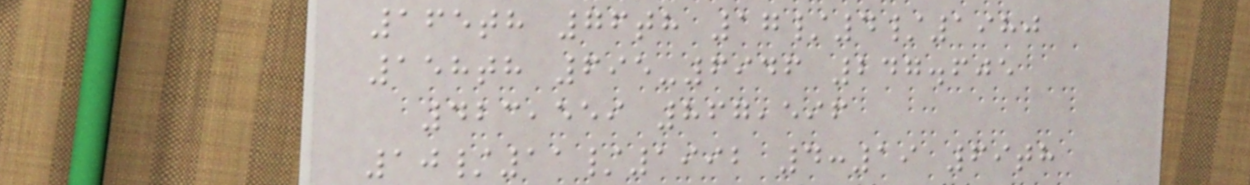165th 76th 17/4/1980
158th 695-6946 247.605
423,559 867,596
10/11/1992 4:19 69th
